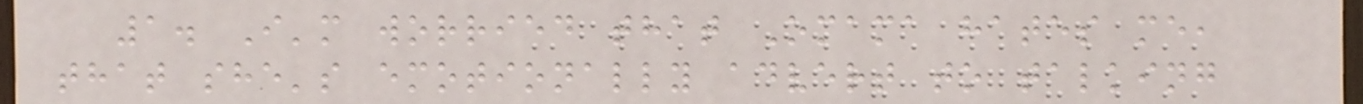1. I'm worried that Omama hates me,
that she's emotionally advert to talking
